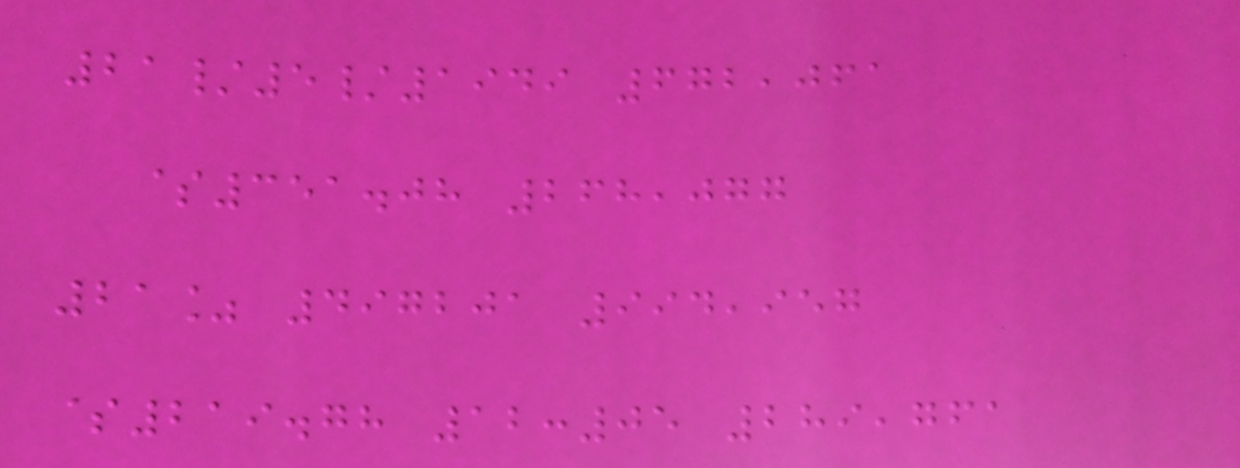21/5/1949 672,061
$351.08 268,077
21% 497201 994,957
$219.78 12:05 289,761
